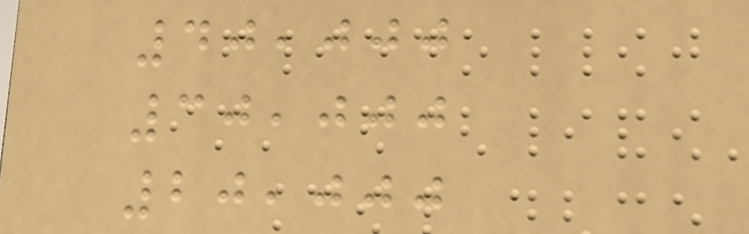40,000
30,000
20,000
